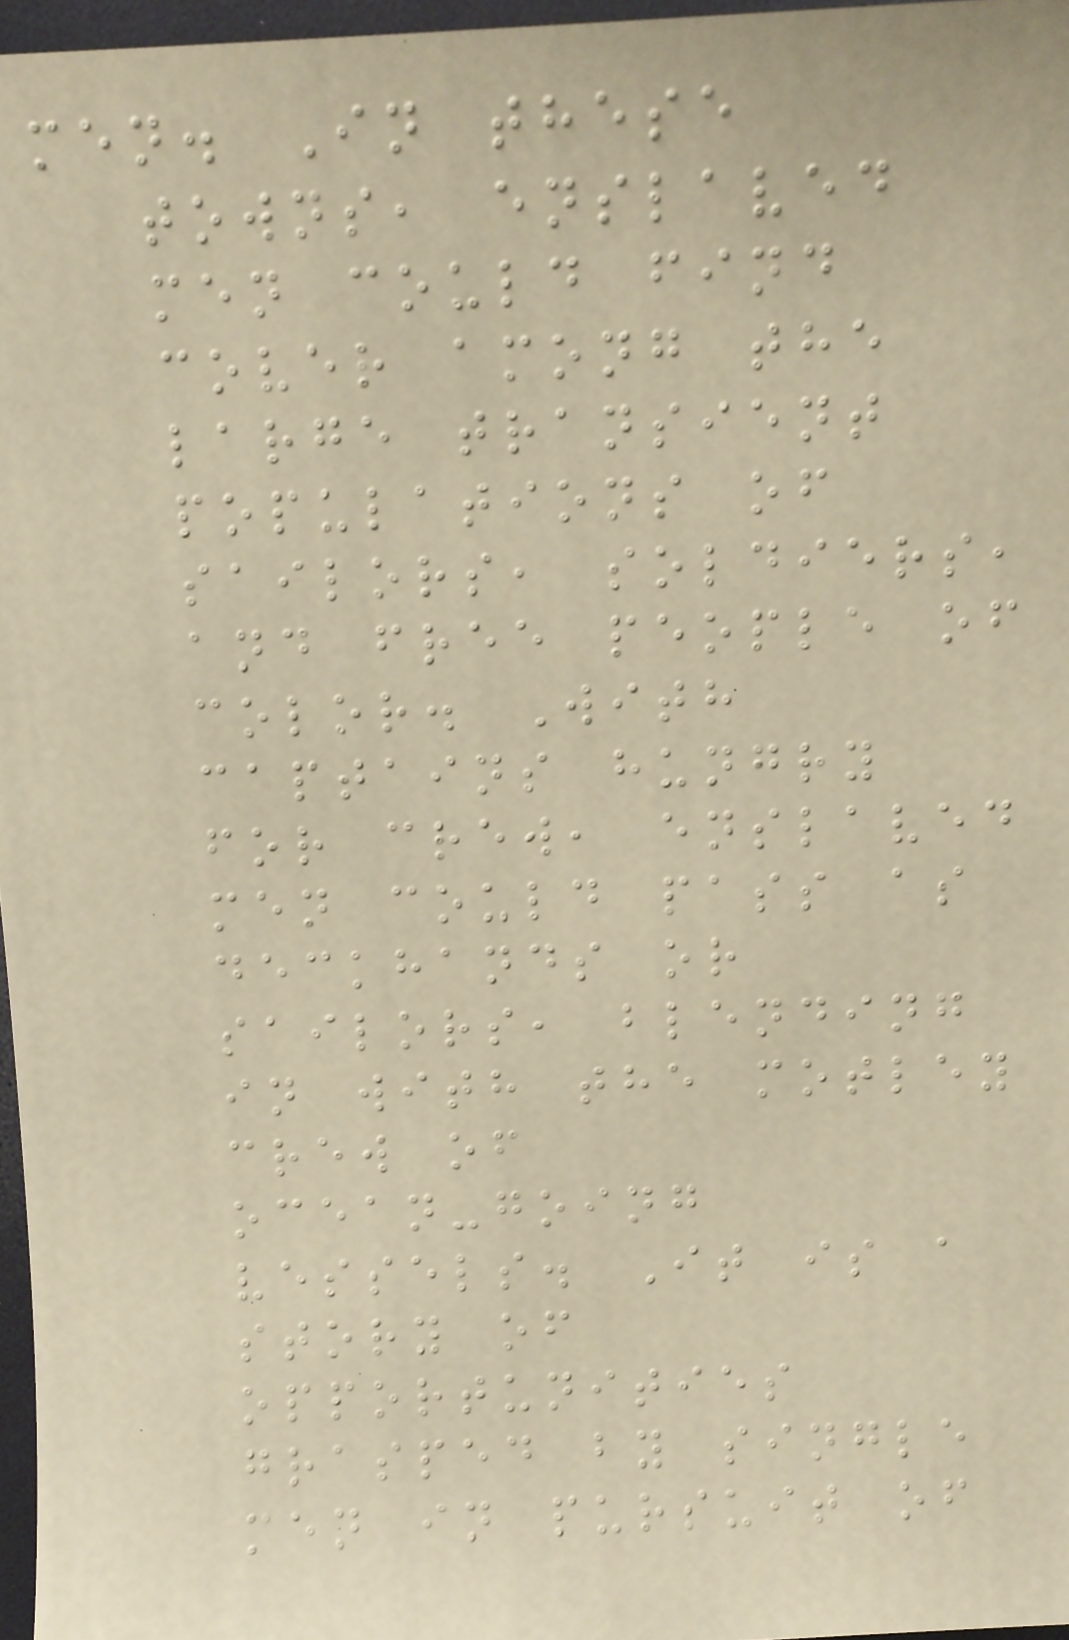men. In these
towns, enslaved
men could find
cover among the
large transient
populations of
sailors, soldiers,
and free people of
color. With
captains hungry
for crew, enslaved
men could pass as
deckhands or
sailors, blending
in with the motley
crew of
ocean-going
vessels. It is a
story of
opportunities
grasped by single
men in pursuit of
